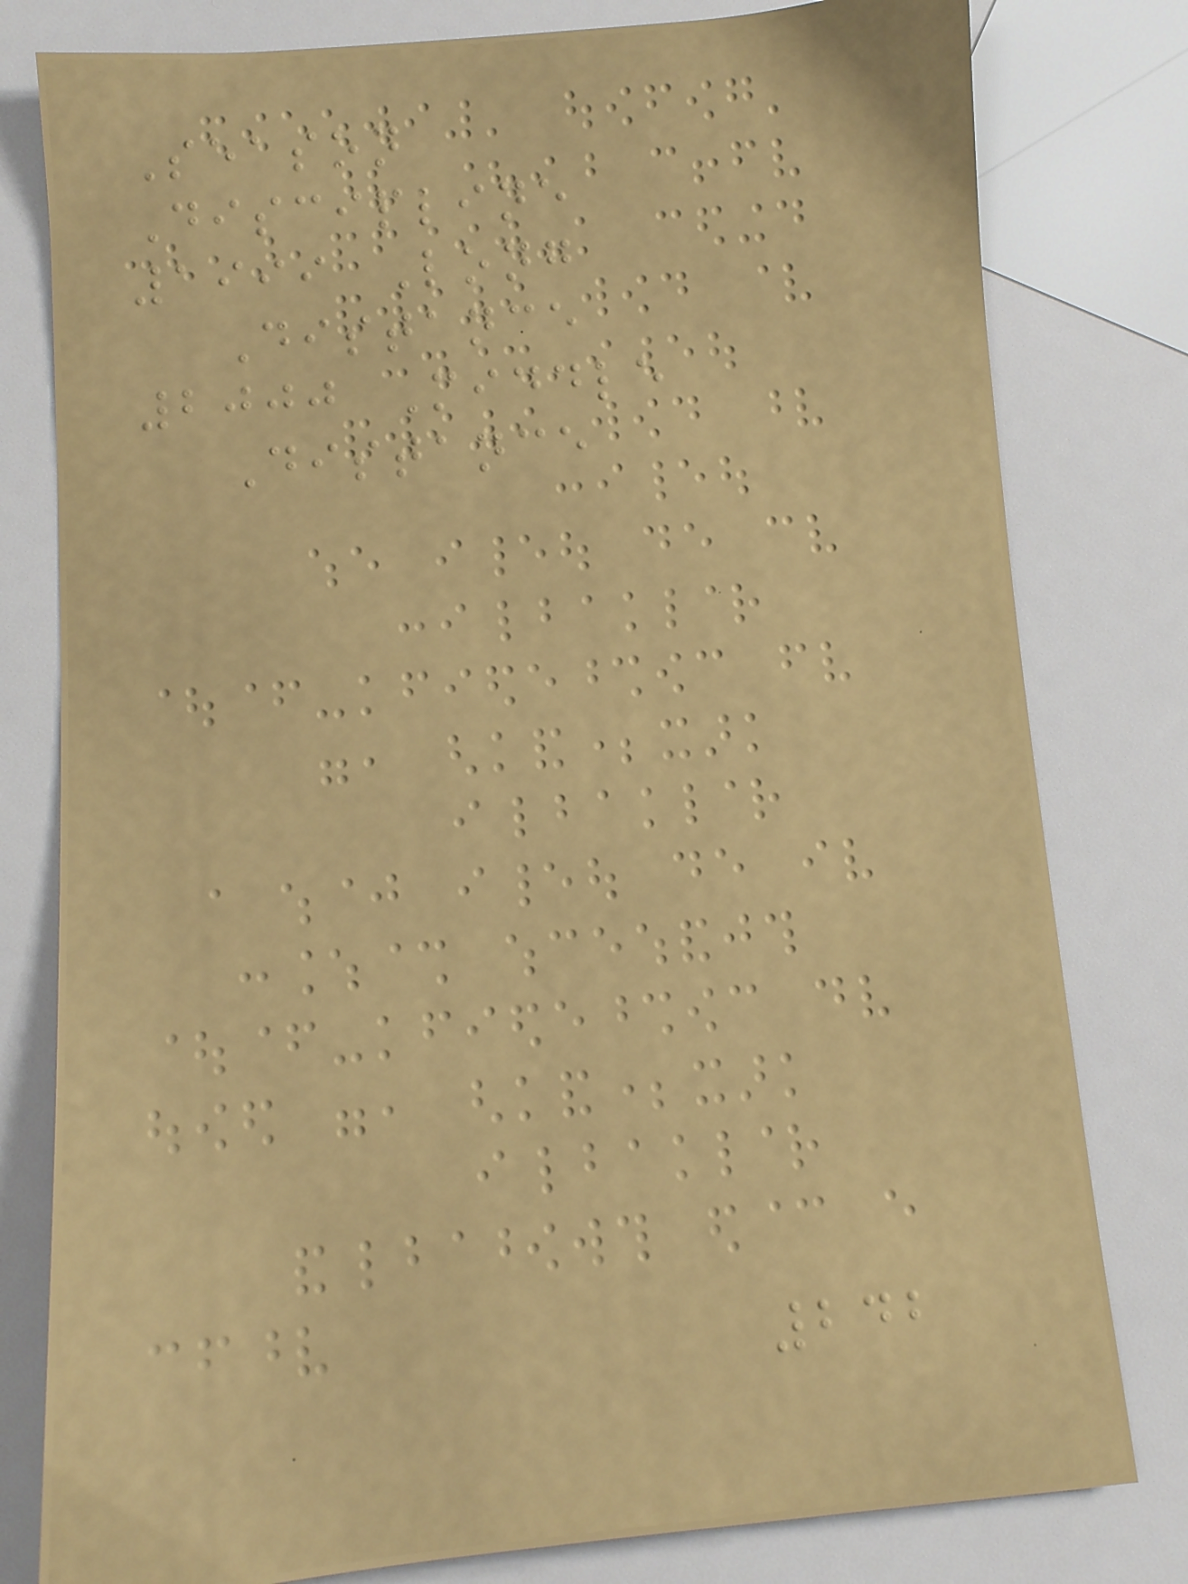Season
Discipline
1999 Long
Distance
2000 Middle
Distance
242
